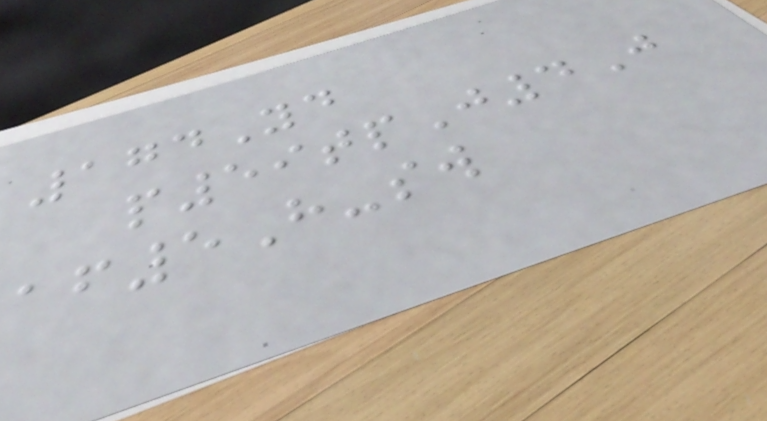174Yd
p59tpJ4J
af5H-sw
